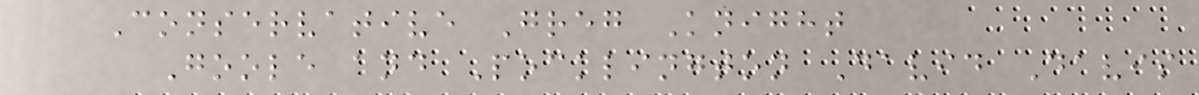Conservative Greg Knight
Goole and Pocklington David Davis
